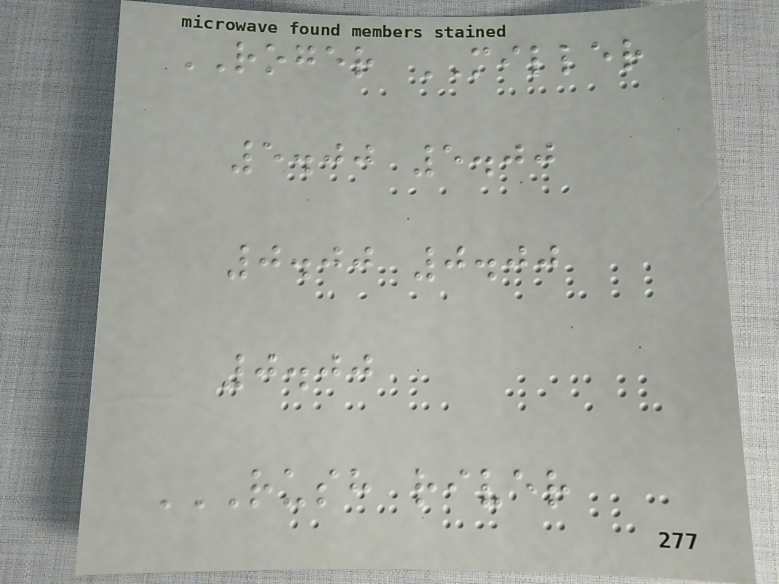ROGER MILLER
5.00 5.00
0.00 0.00
0.00
RUSH RIVER
